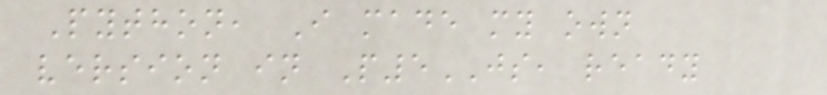Python, I made my own
version in P5JS, ready
